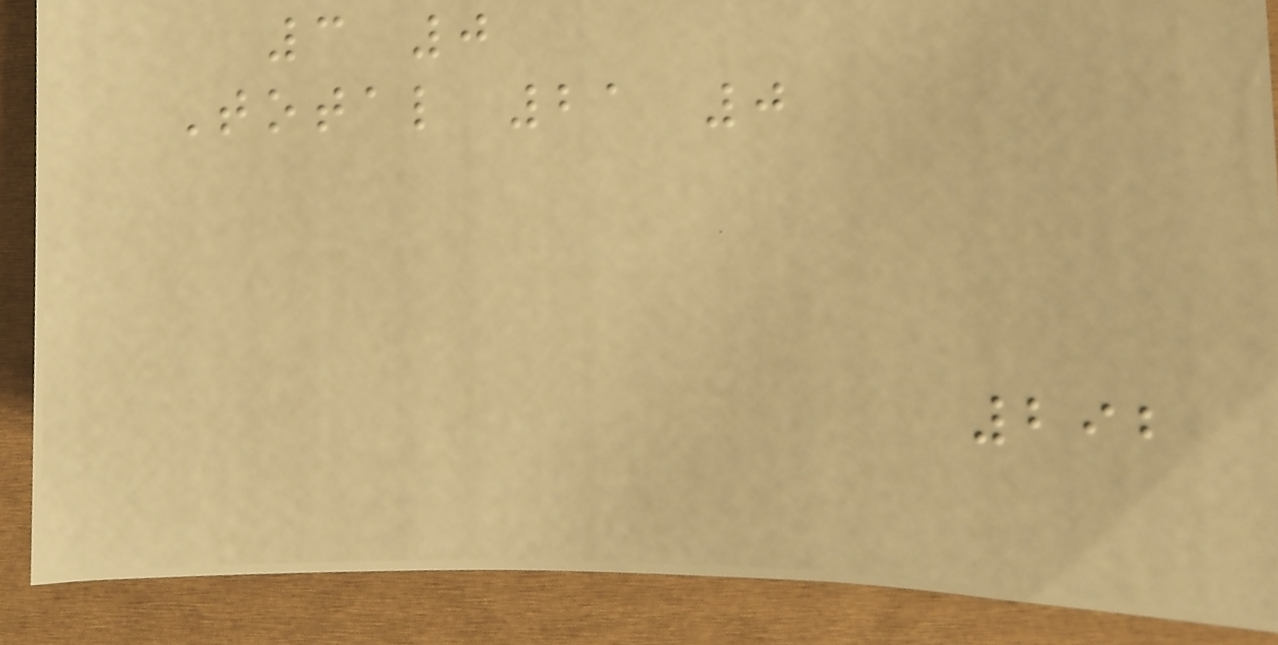3 0
Total 21 0
292
